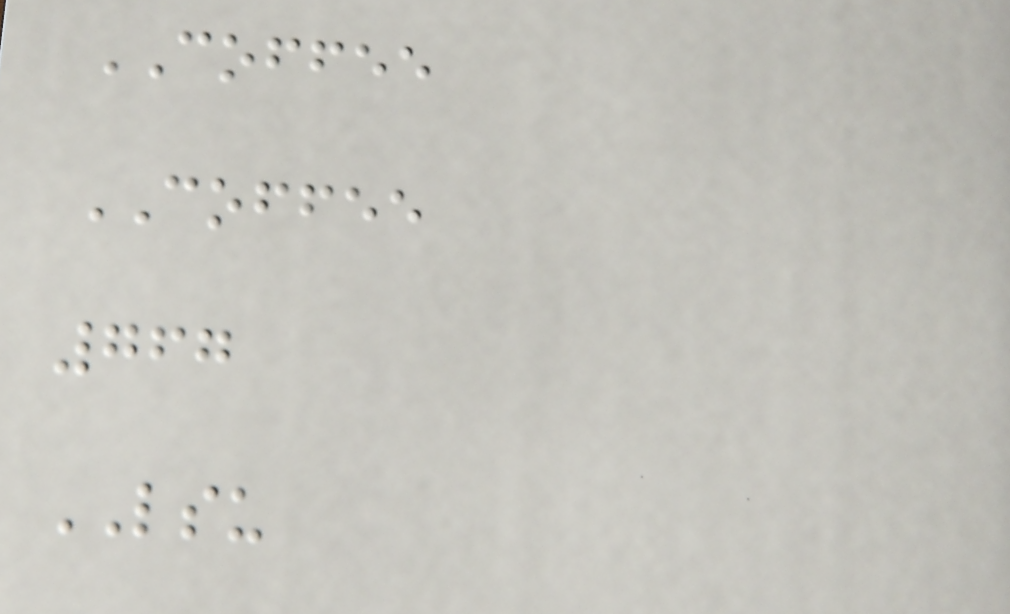COFFEE
COFFEE
767
LSU
